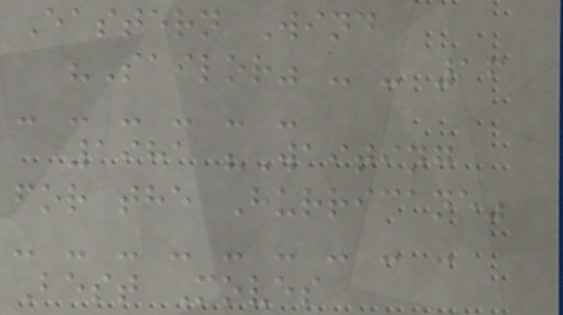Eastern Wind
"Sailor" - - 16
- - - - - -
1981 "Waiting
for the Hurricane"
- - - - - - - - -
Best Moves
